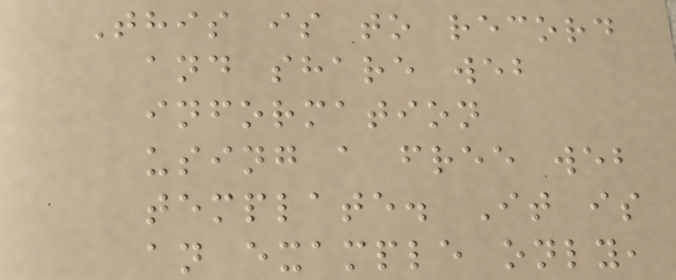This is to record
and share web
information
using a free web
template. It is
an example only,
